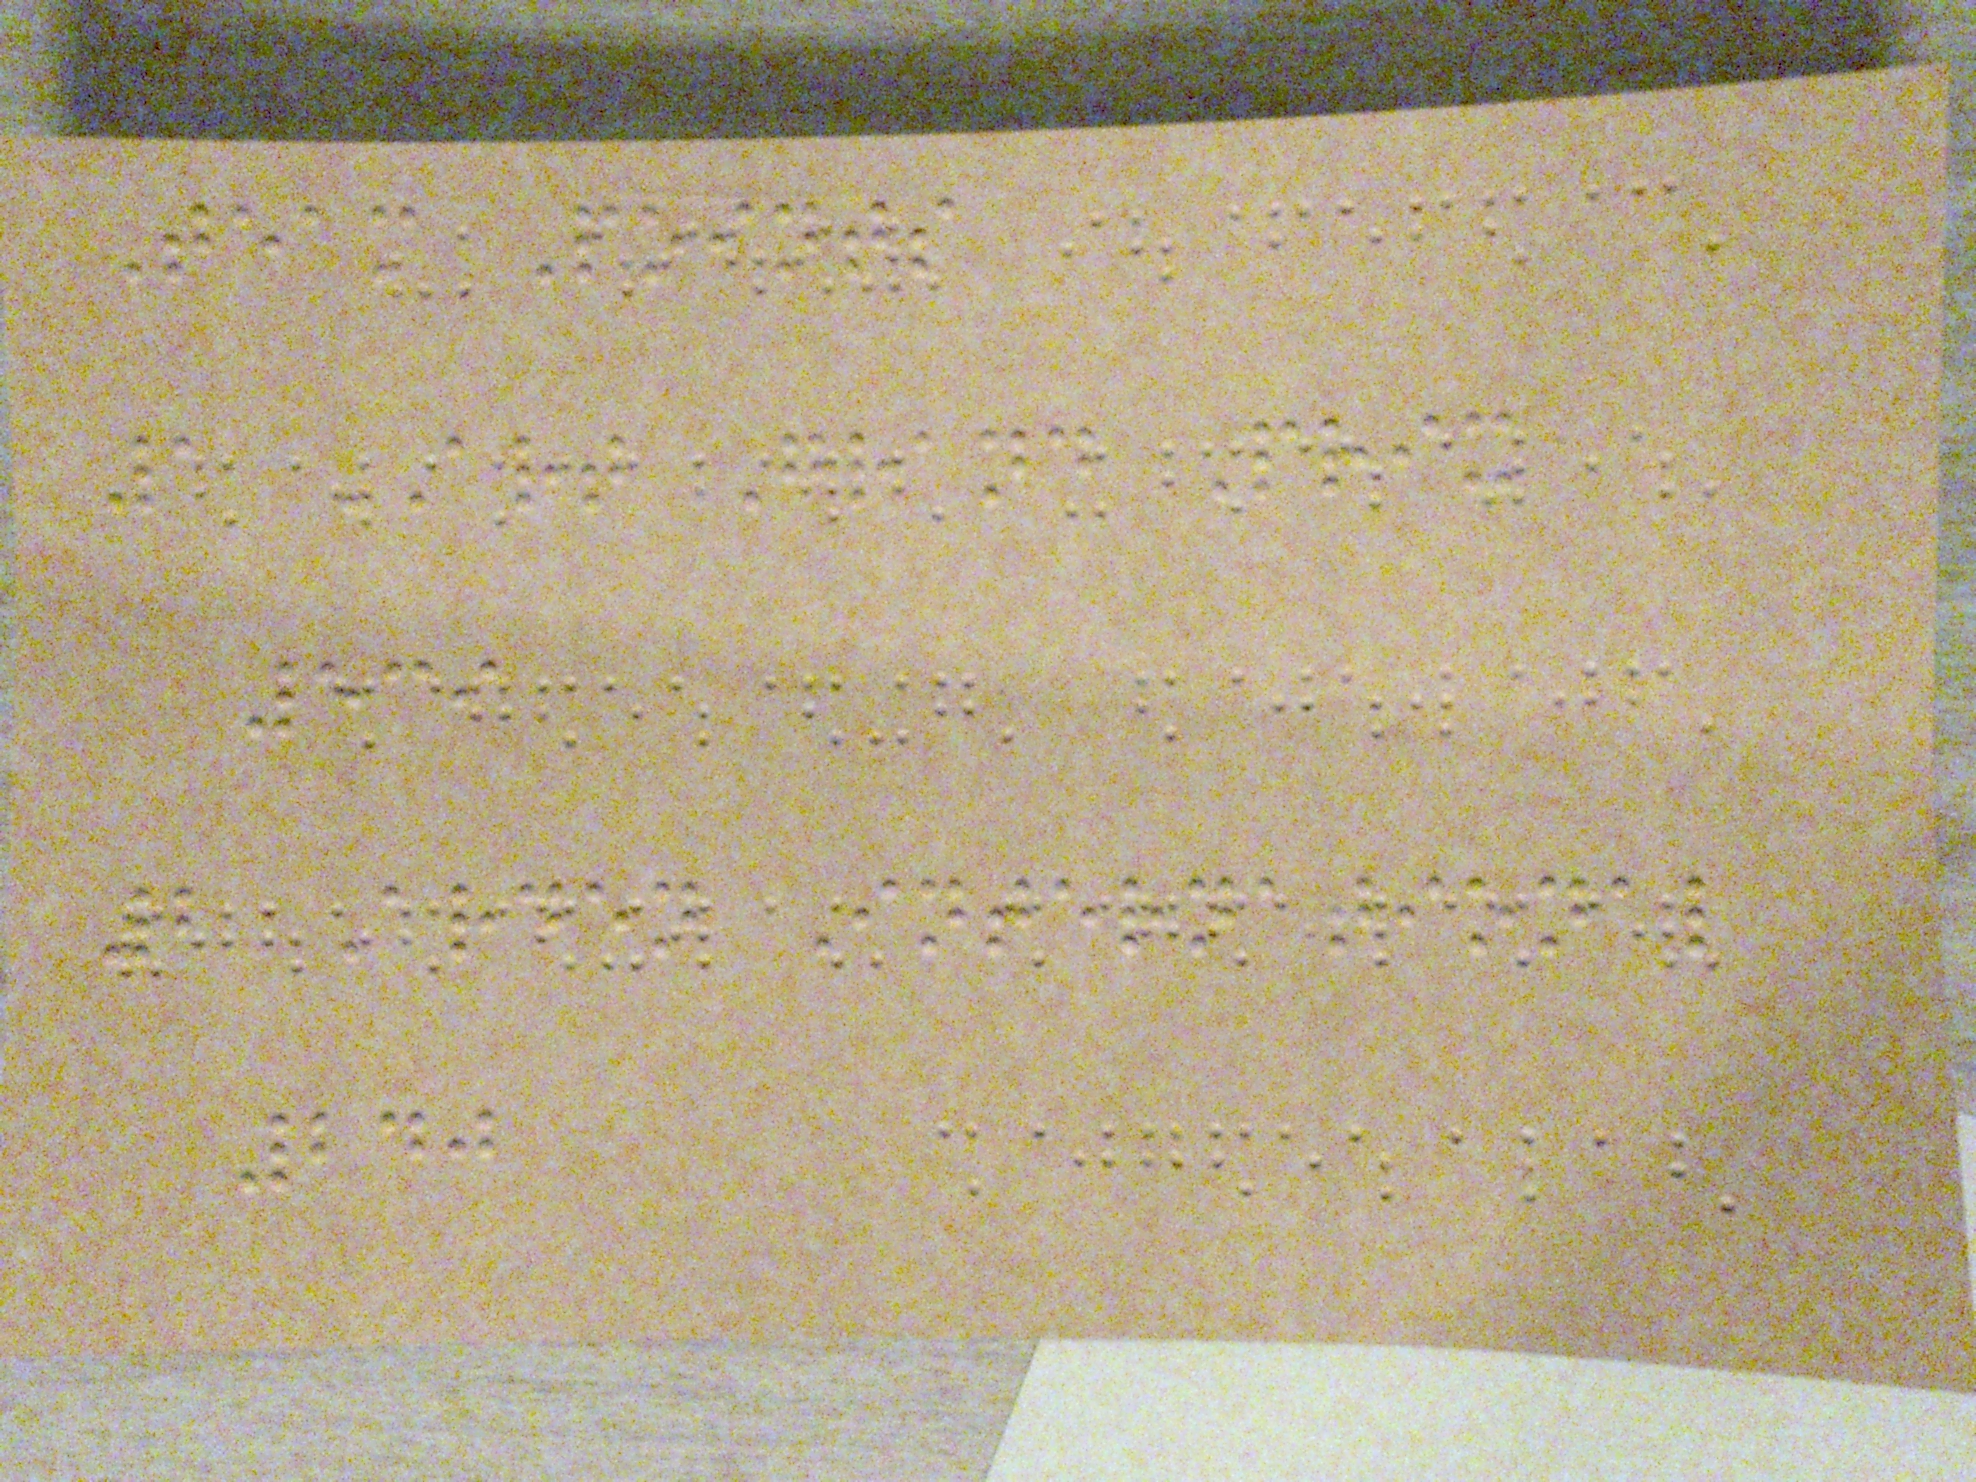Team Points
1 ART Grand Prix
539
2 Arden International
240
